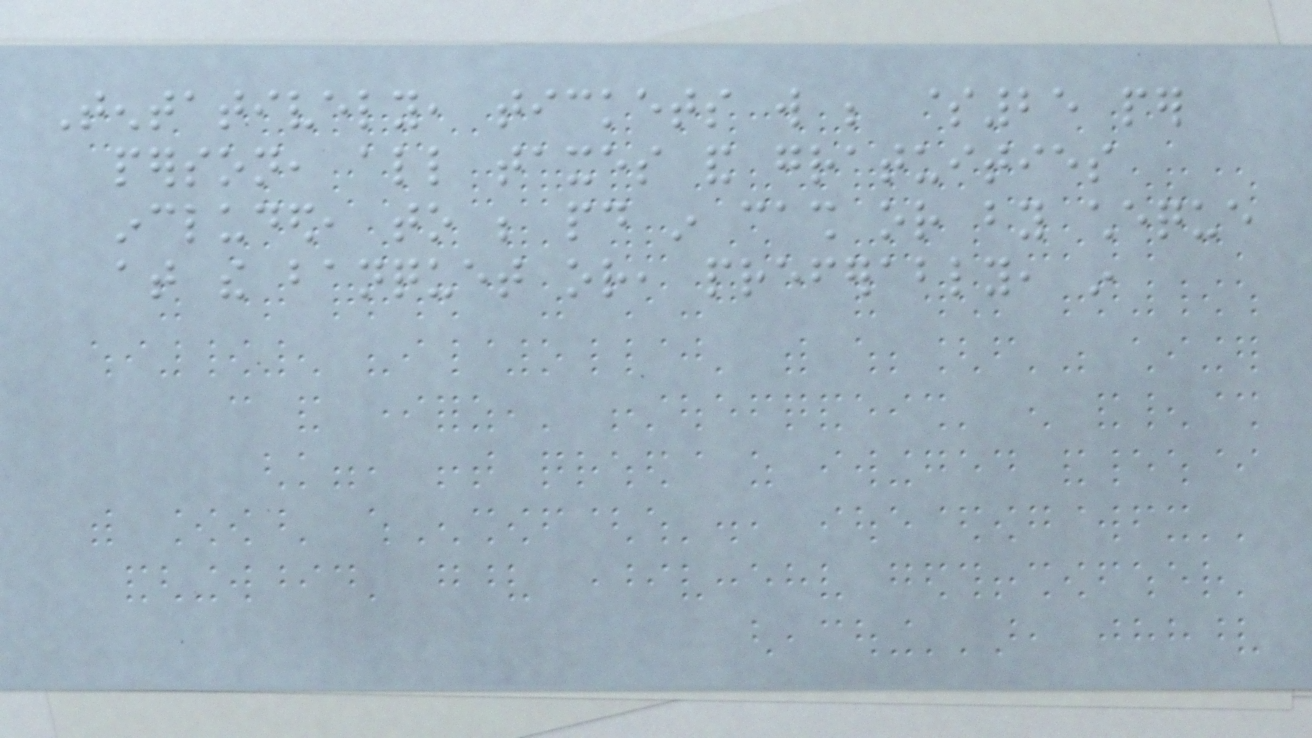Tentatively, tickets will be $25 per
person, all taxes and gratuities
included, to be paid in cash or by cheque
at the banquet or, preferably, in
